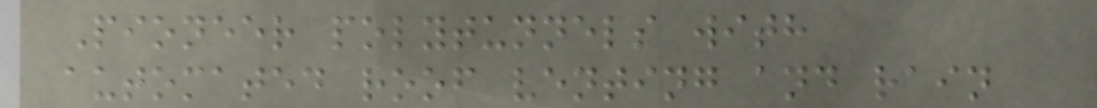Pioneer polytunnels with
automated roof venting and rain
